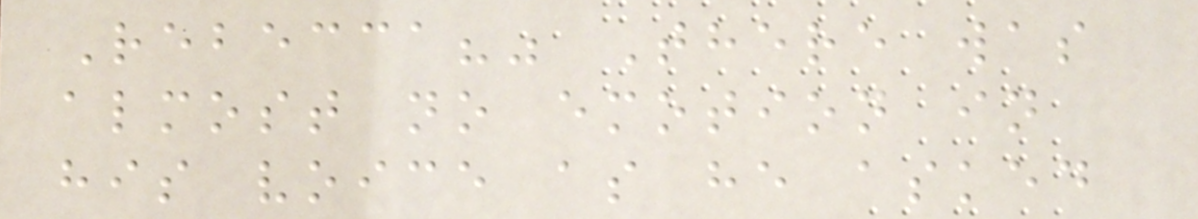Rebecca?" There was
almost no emotion in
his voice as he asked
